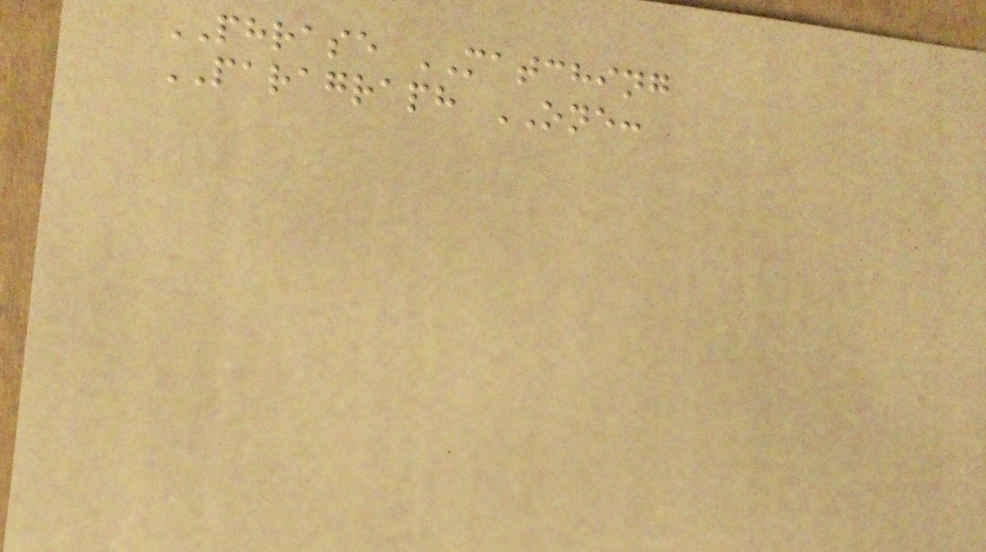PHRASE MATCHING
PARAGRAPH ONE:
